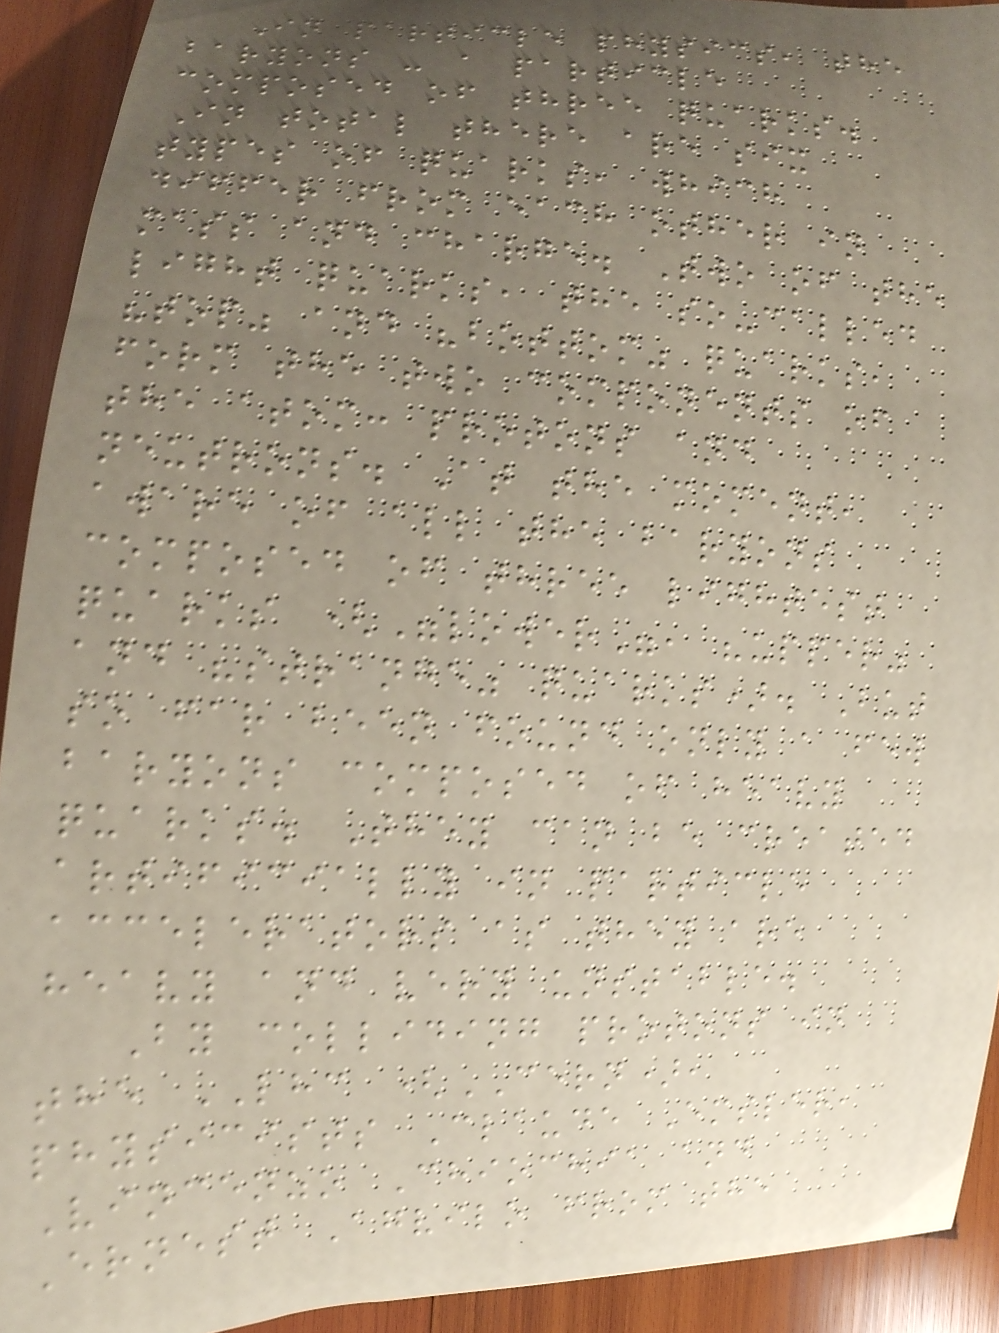In particle physics, the
baryons - a particle
composed of three quarks.
In total there are six
types of quarks, which
differ from each other in
mass and charge. Two of the
light quarks, the so-called
"top" and "bottom" quarks,
form the two components of
the atom: protons and
neutrons. At the moment,
aware of all the baryons
composed of three lightest
quarks ("lower", "upper"
and "strange" quarks). But
so far been found only a few
baryons composed of heavy
quarks. They can be created
artificially in particle
accelerators as they are
heavy and very unstable.
By colliding protons in
the LHC (CERN),
physicists Claude Emsler,
Vincenzo Chiochia and
Ernest Agvilo from the
